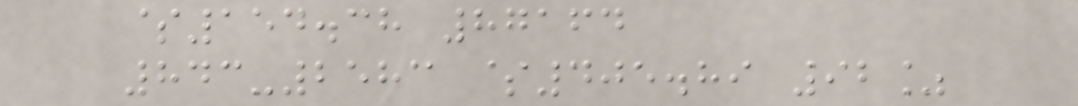$154.38 87164
843-2583 $405.89 92%
